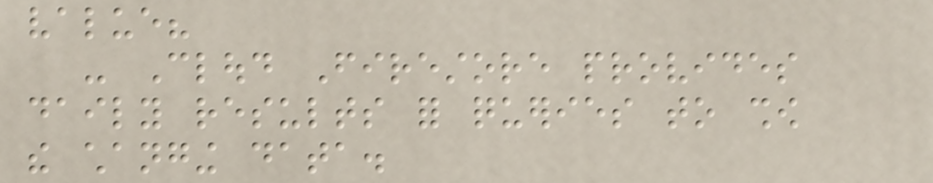value?
- Cloud Firestore provides
daily results for queries to show
the changing data.
